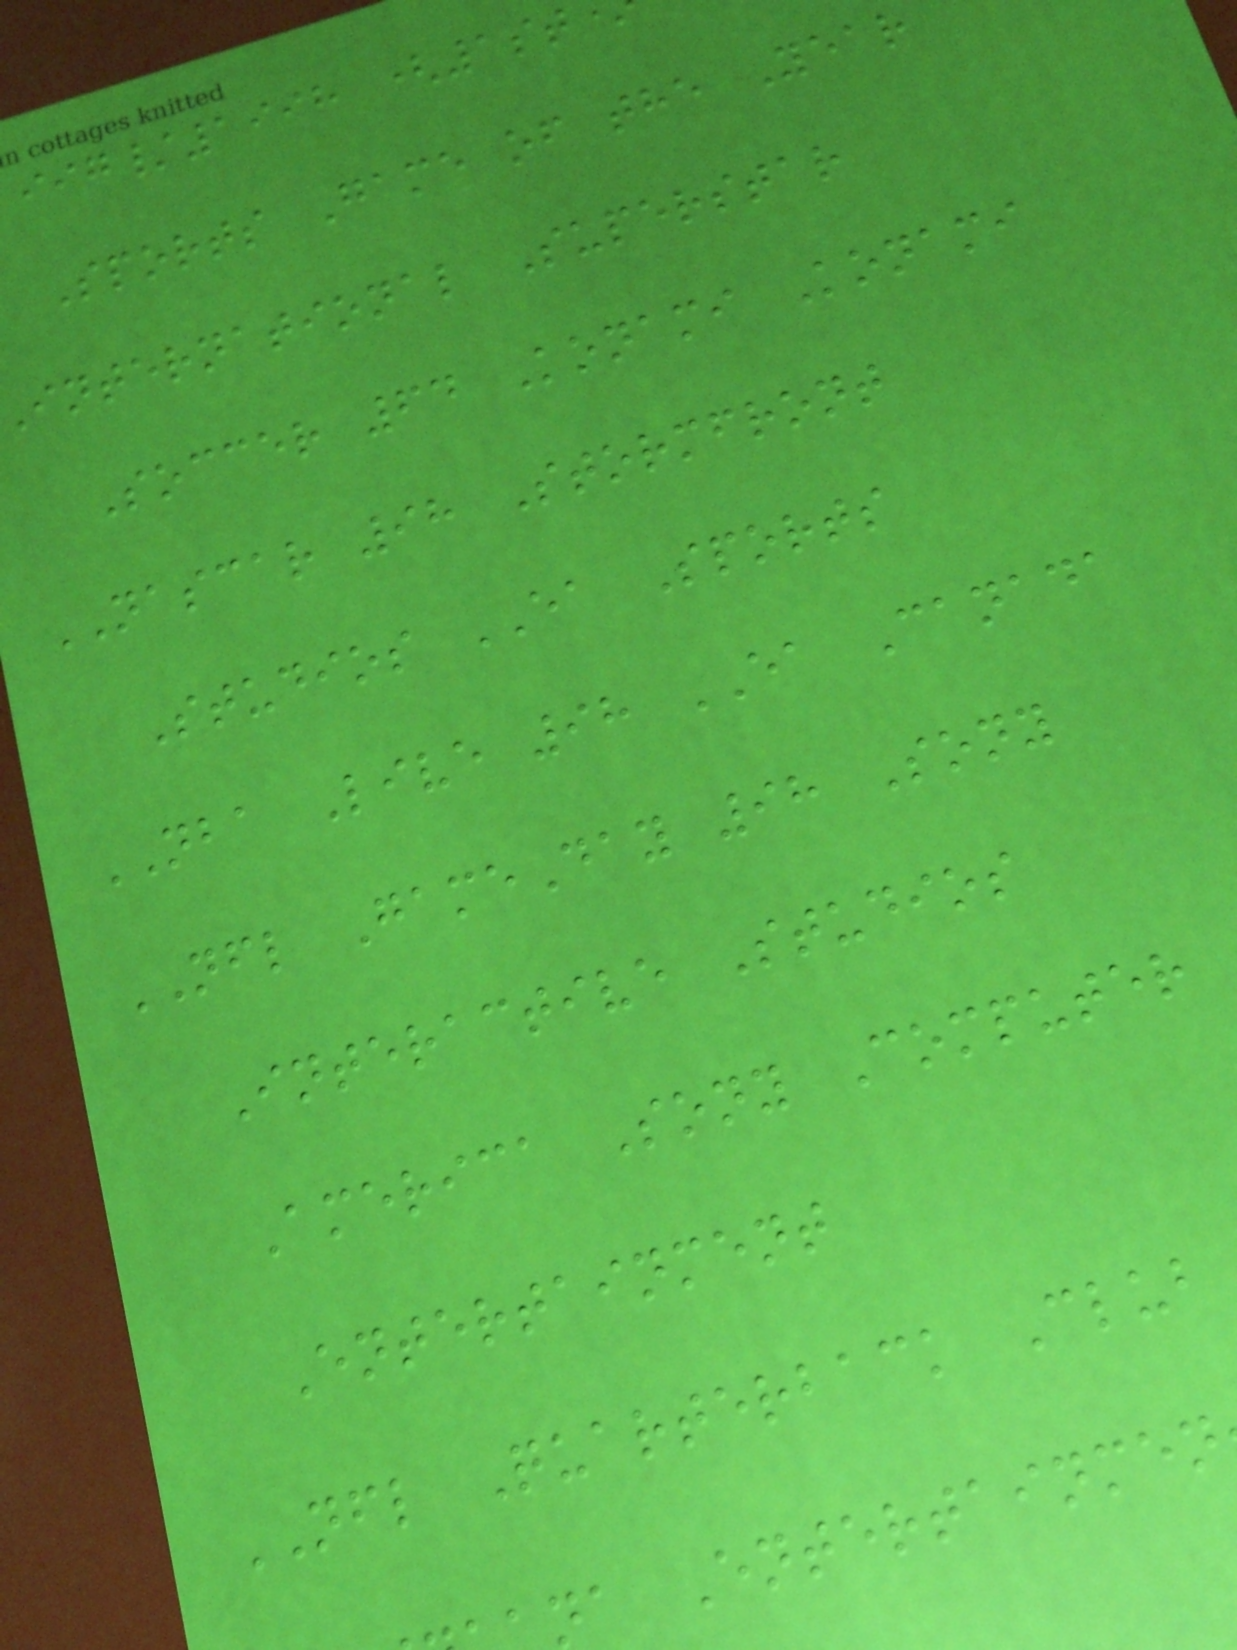/1998 (1st
Sports Game of the Year
international Superstar
Soccer 64 Konami Konami
NASCAR 98 Stormfront
Studios EA Sports
NBA Live 98 EA Canada
NFL GameDay 98 Sony
Interactive Studios
America Sony Computer
Entertainment
NFL Quarterback Club
na Entertainmen
